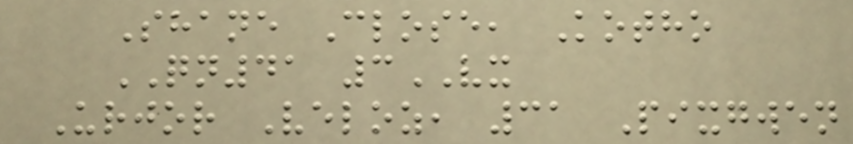Shane Close, Kotho
QN41 3VX
Urjor Veloz, 31 Pixgwen
